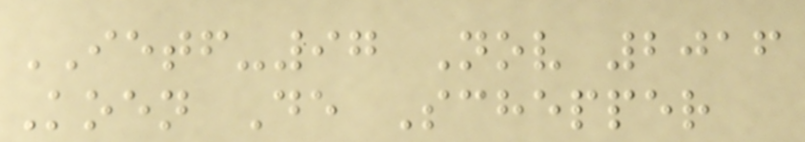IETF-97 Nov 2016
Koen De Schepper
